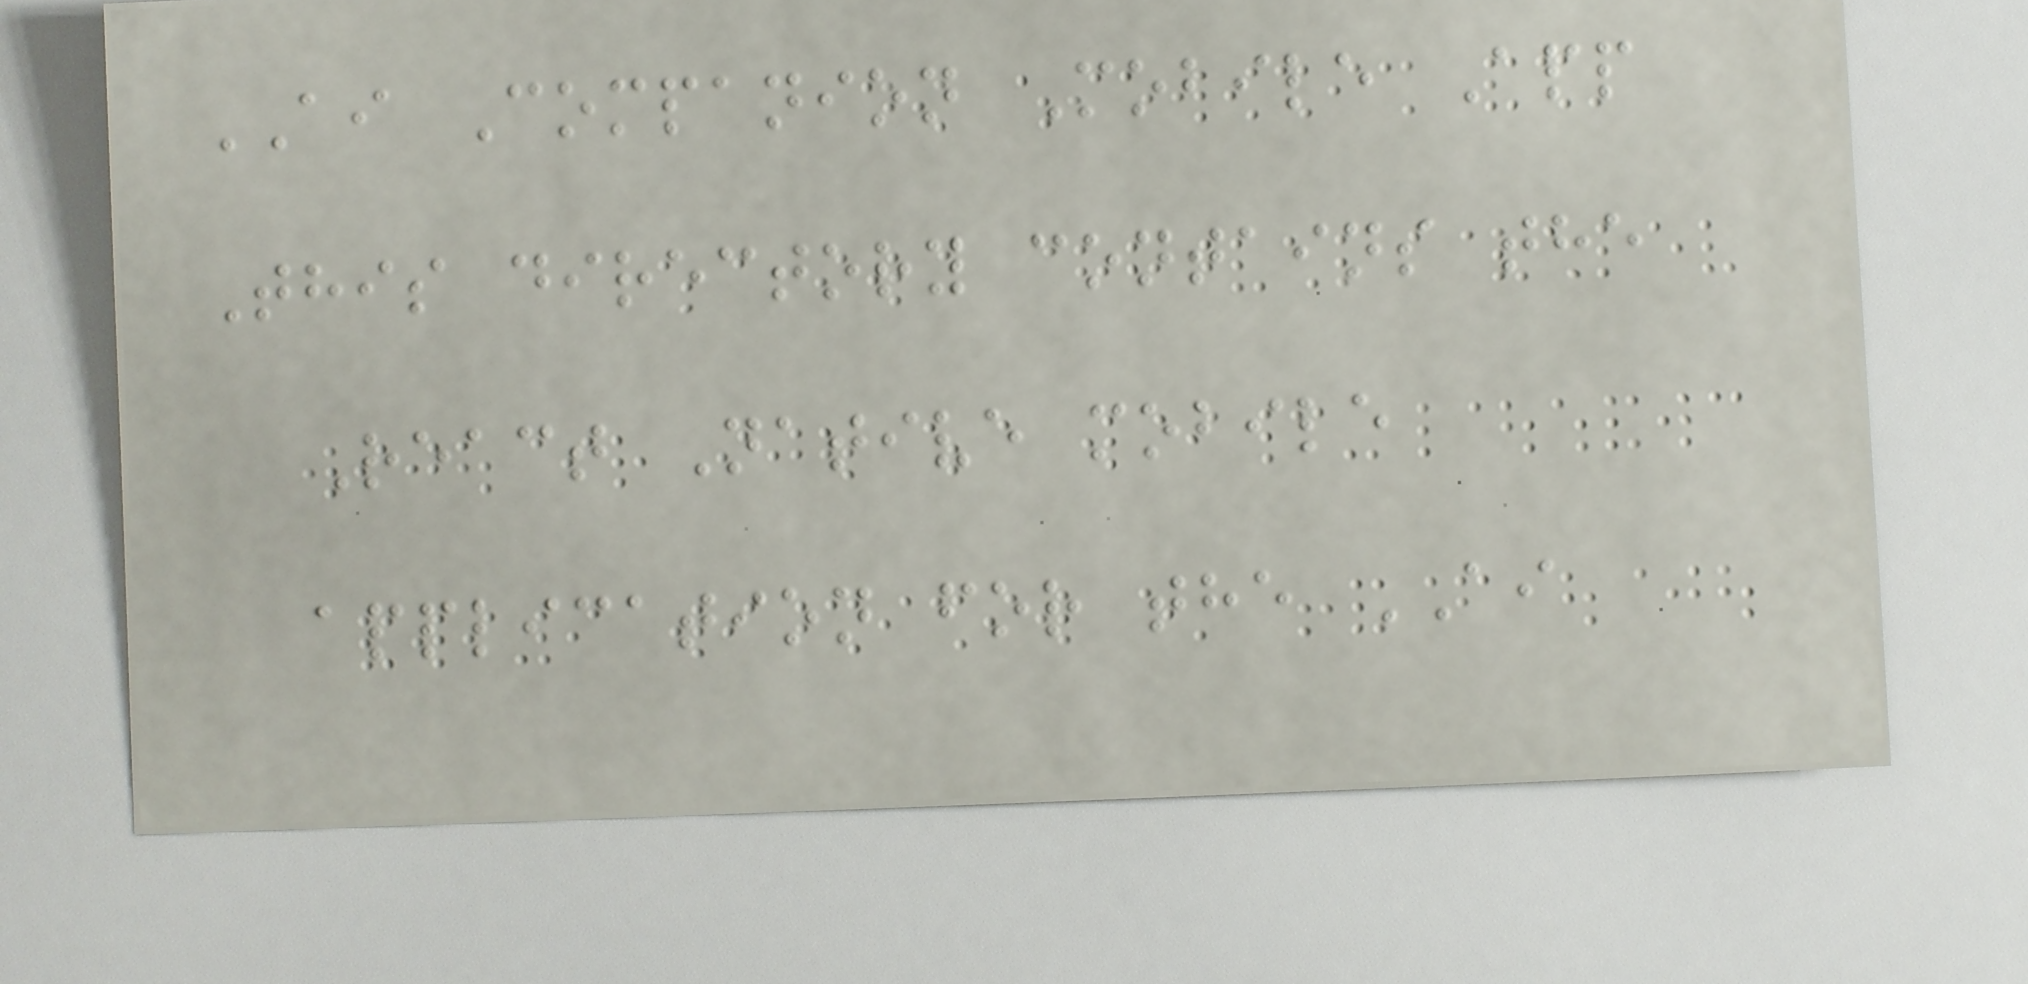AI Companion Mobile App
This directory contains the
React Native mobile
application for the AI
